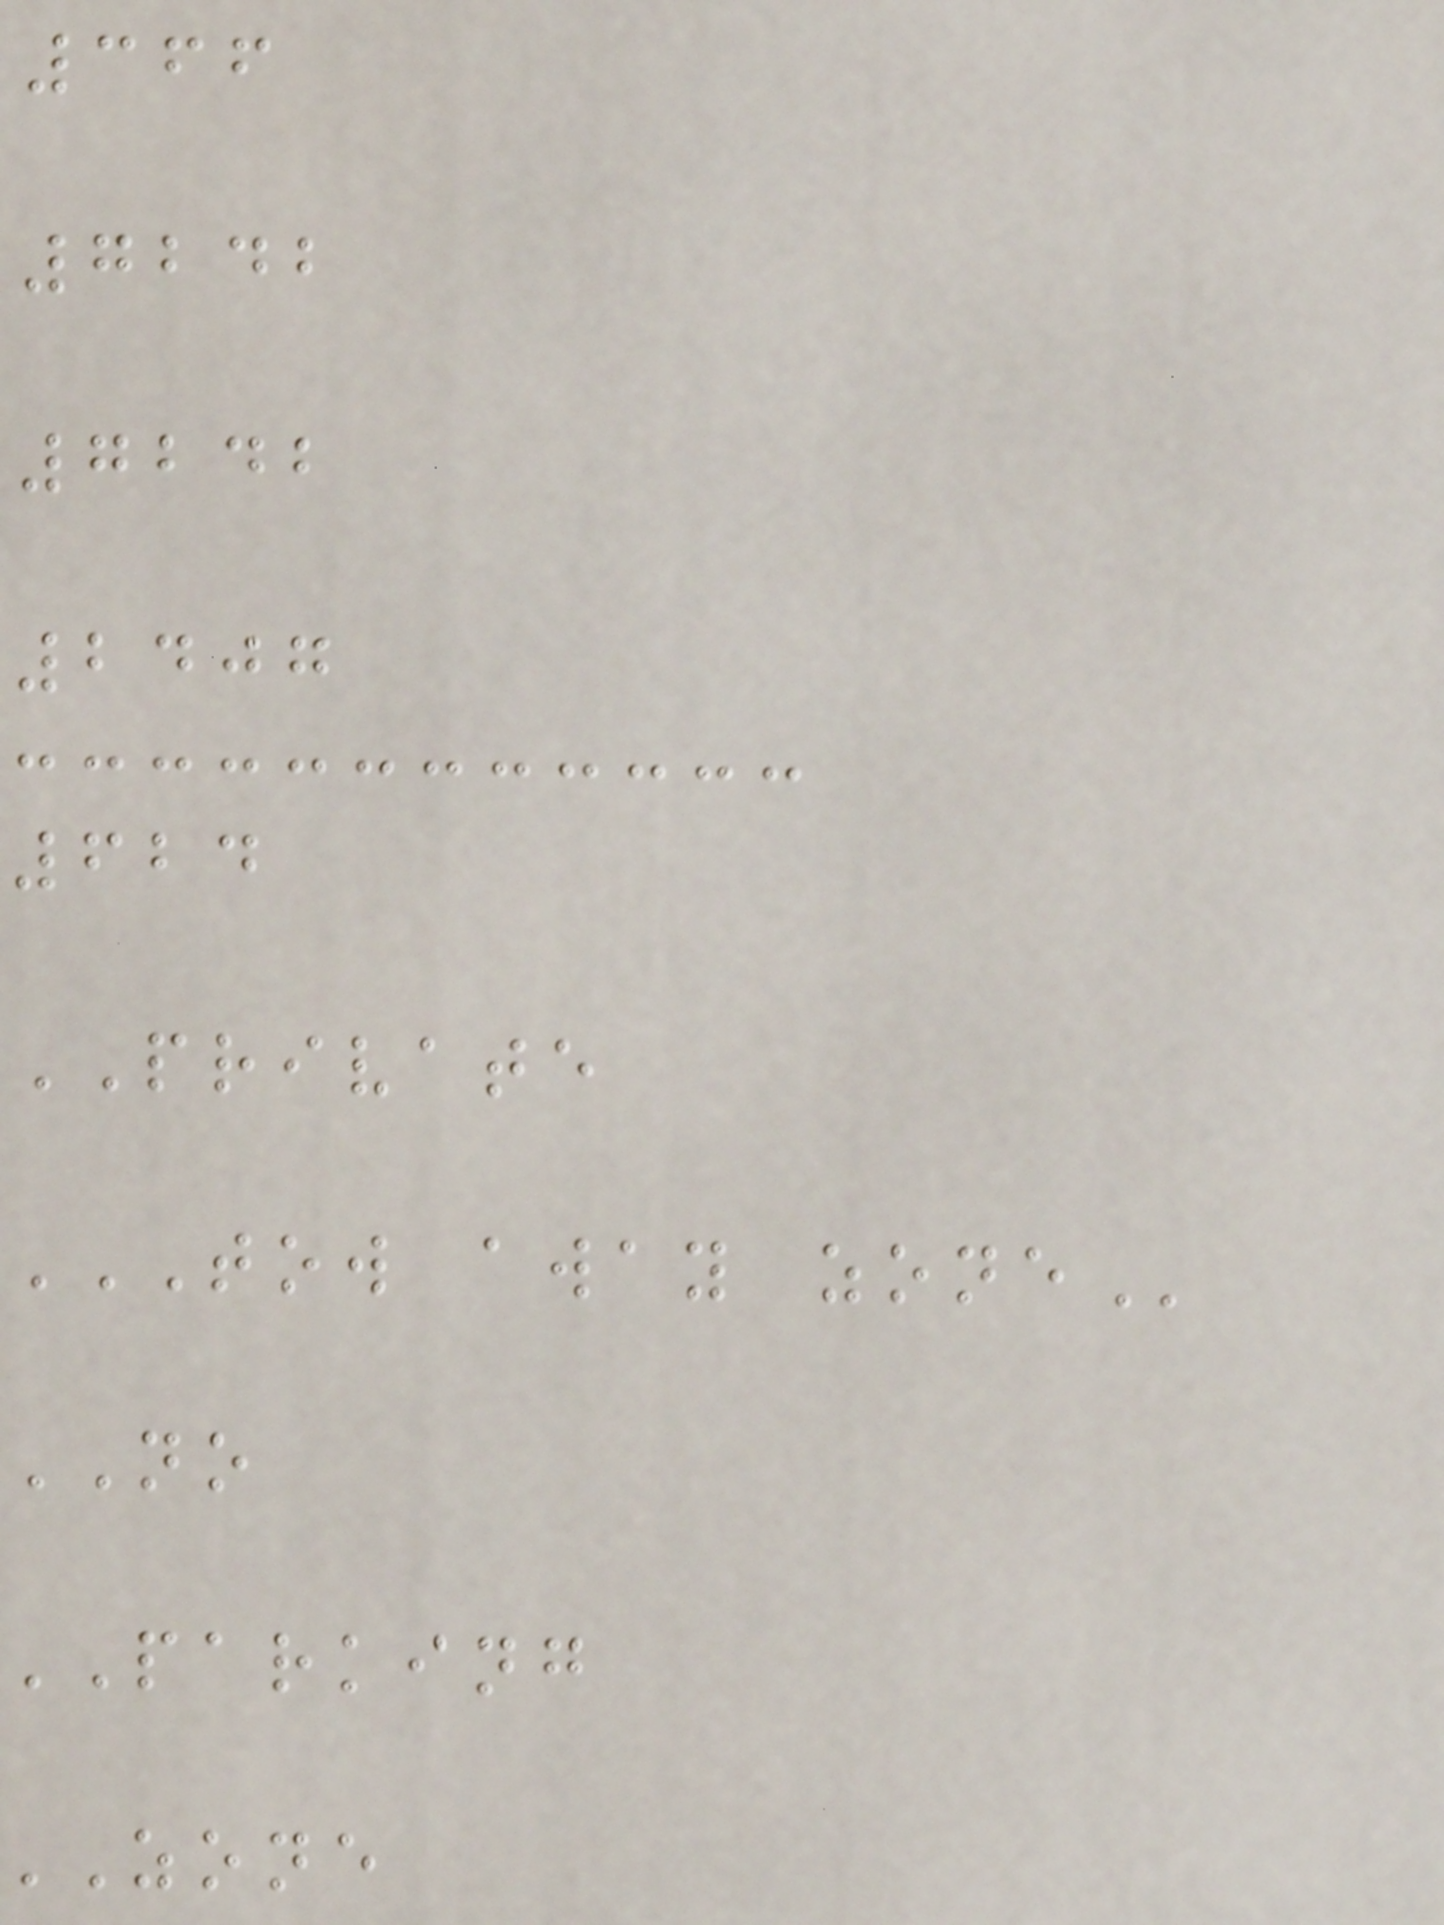366
7242
7242
2407
624
PRIVATE
TOW AWAY ZONE
NO
parking
zone
